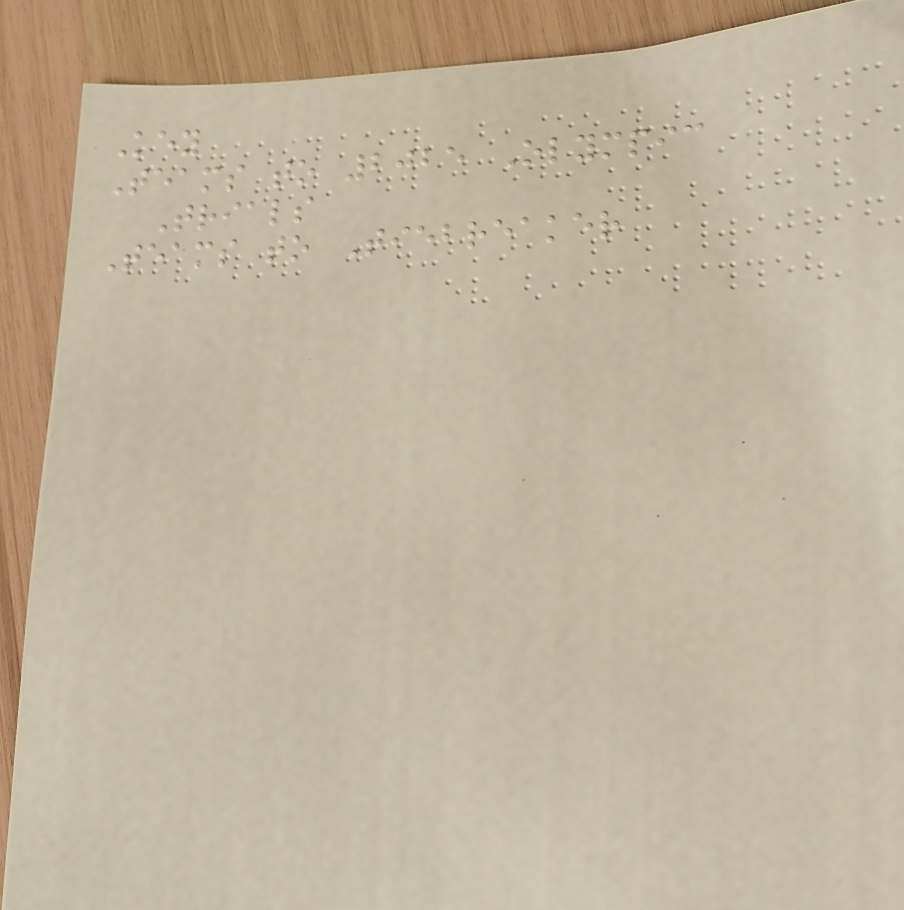Key
Teams to 2025 Olympic
Trials
Teams to Tiebreaker
